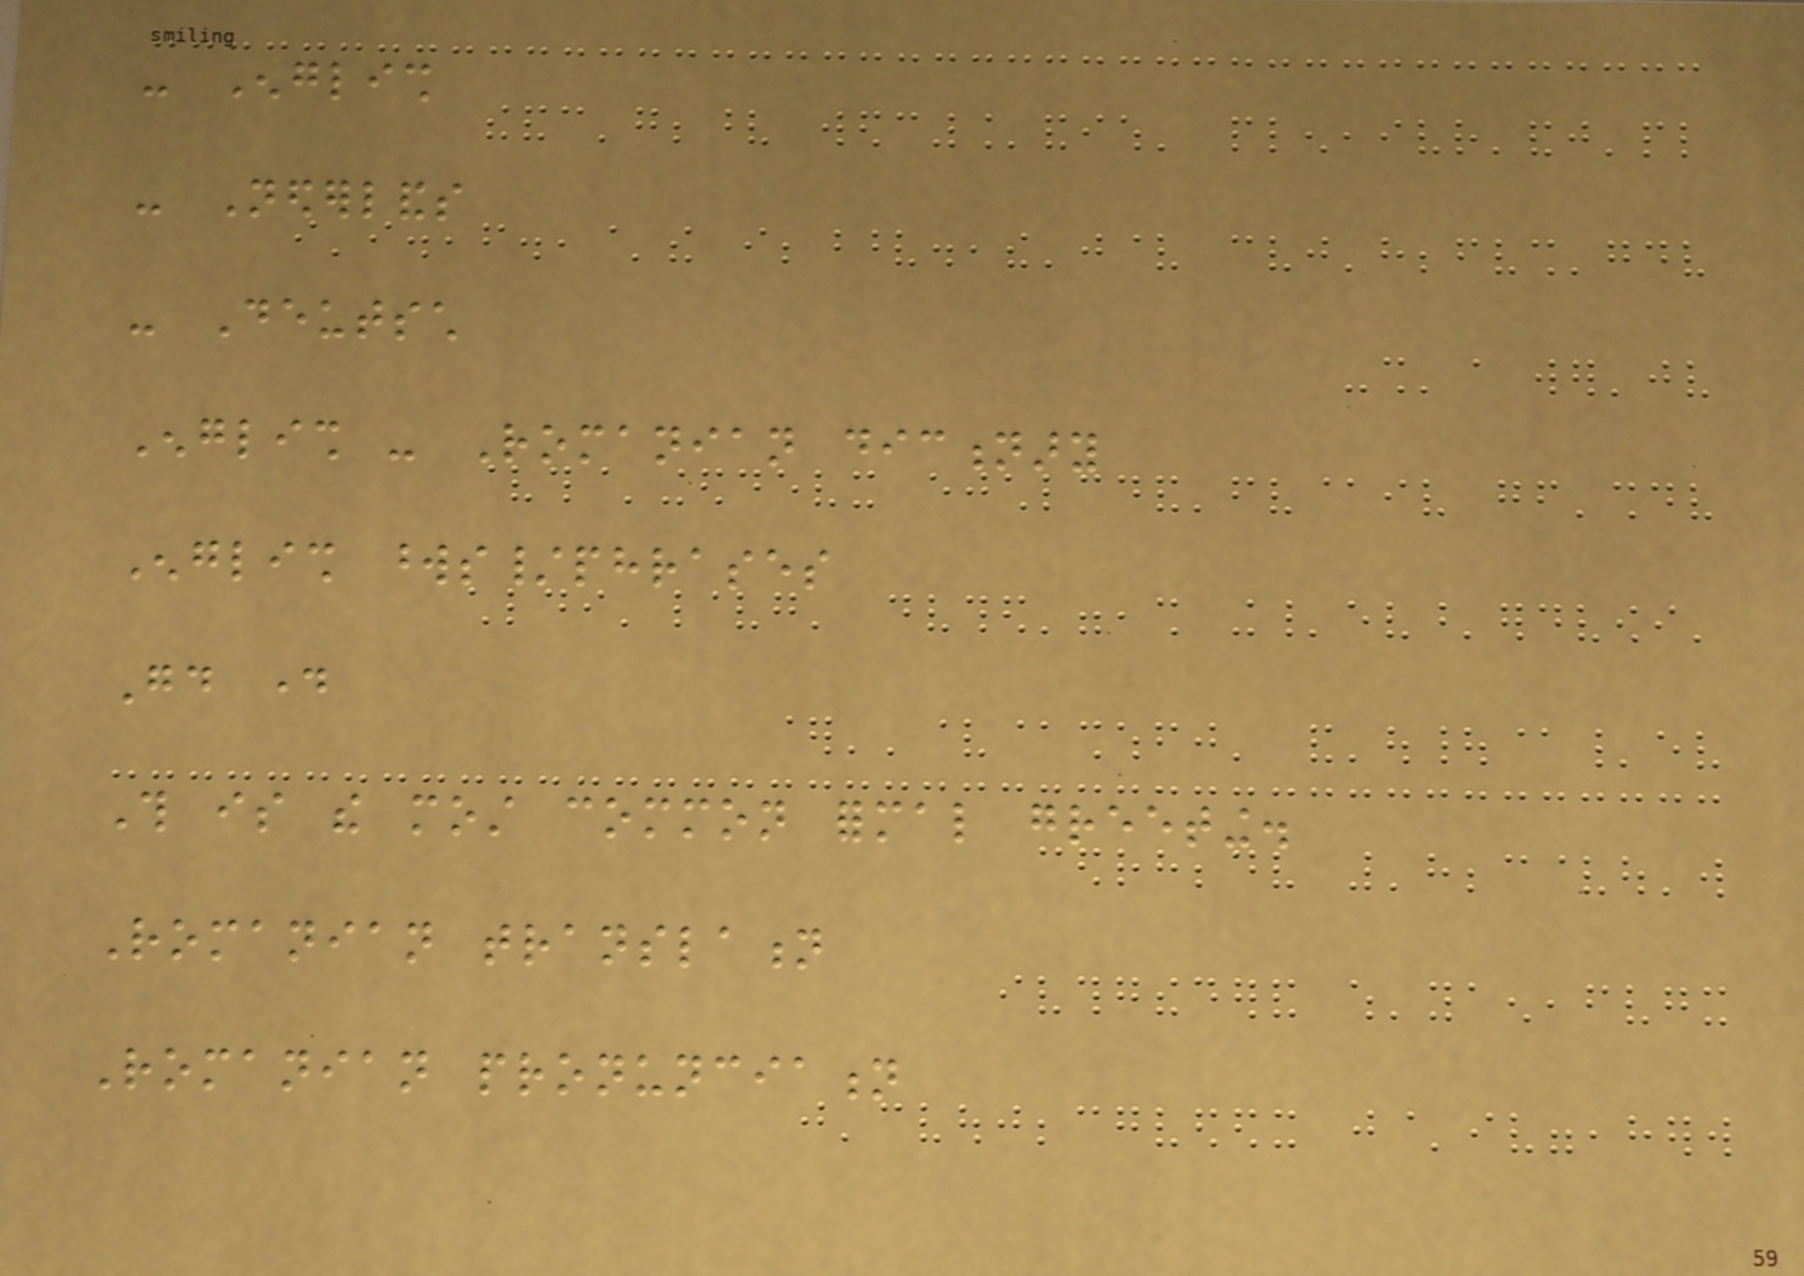- English
- Nederlands
- Deutsch
English - Romanian dictionary
English words/phrases
Good day
This is the most common formal greeting.
Romanian translation
Romanian pronunciation
